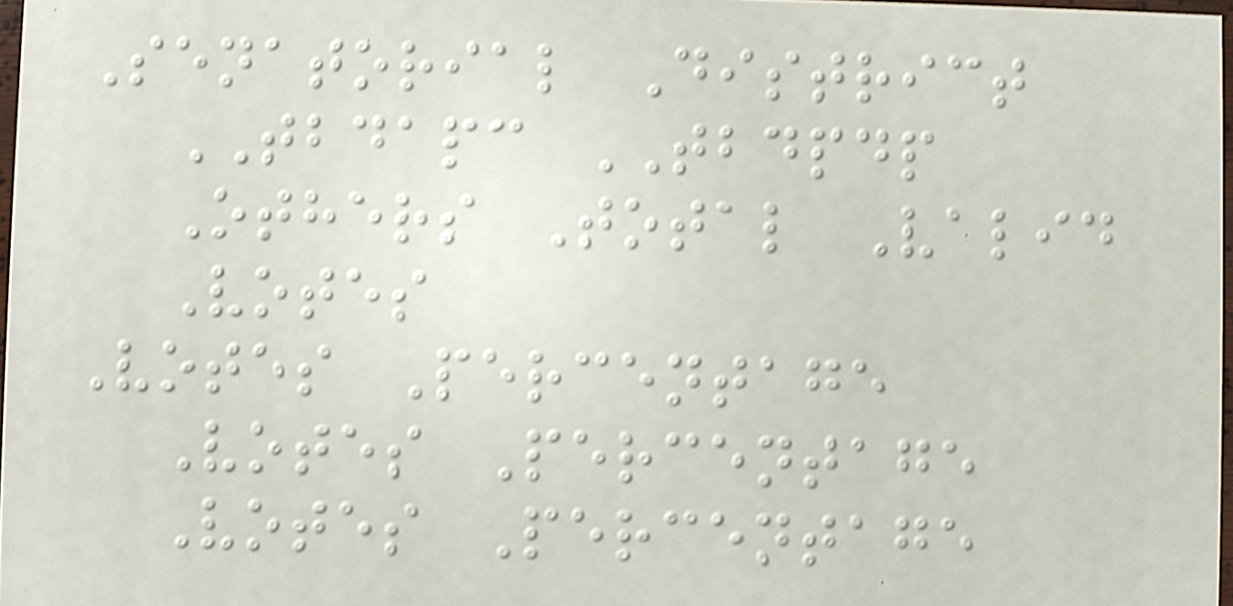Senatorial District
TBDAPC TBDPDP
Others Total Valid
Votes
Votes Percentage
Votes Percentage
Votes Percentage
